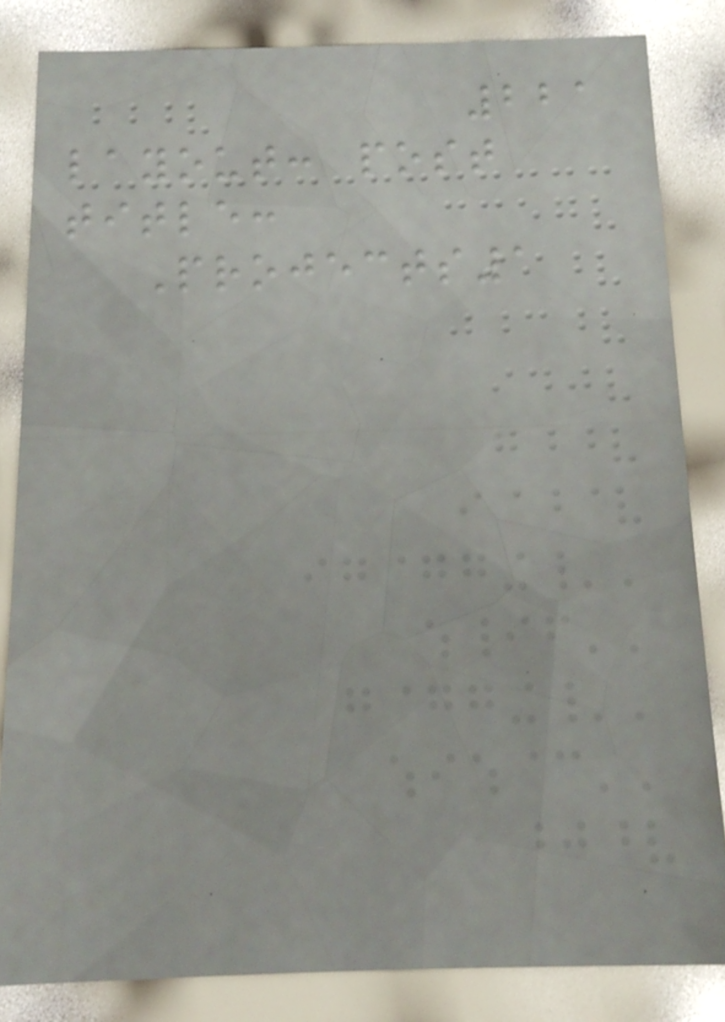221
layout: post
title:
Projects1
